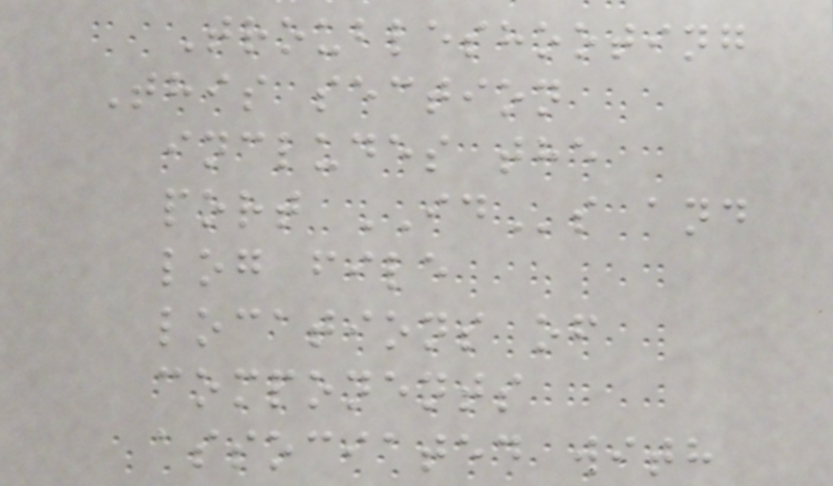Troubleshooting
This section
includes the
port IDs and
log file
locations of
components
associated with
